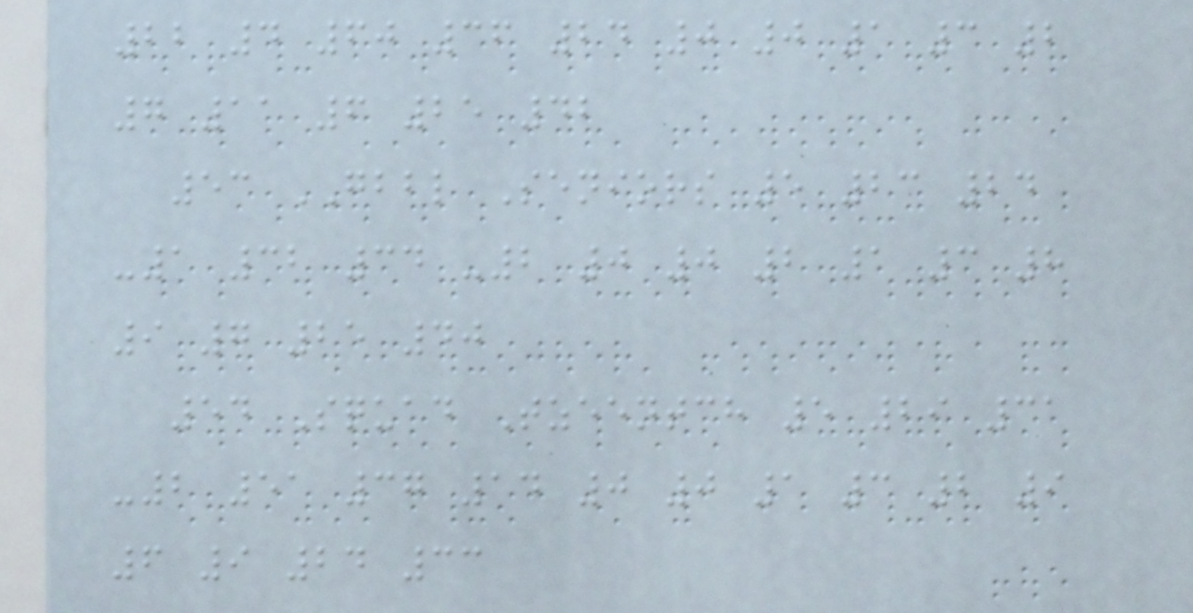22 4 60 36 24 0 0 1 3 2
7 11 6 25 42
53 GBBL Seniors 5 23 24
-1 32 34 -2 0 0 2 1 3 8
9 7 25 40
54 Squad Tzeentch 5 29 31
-2 51 37 14 0 0 1 3 2 9
6 9 24 33
